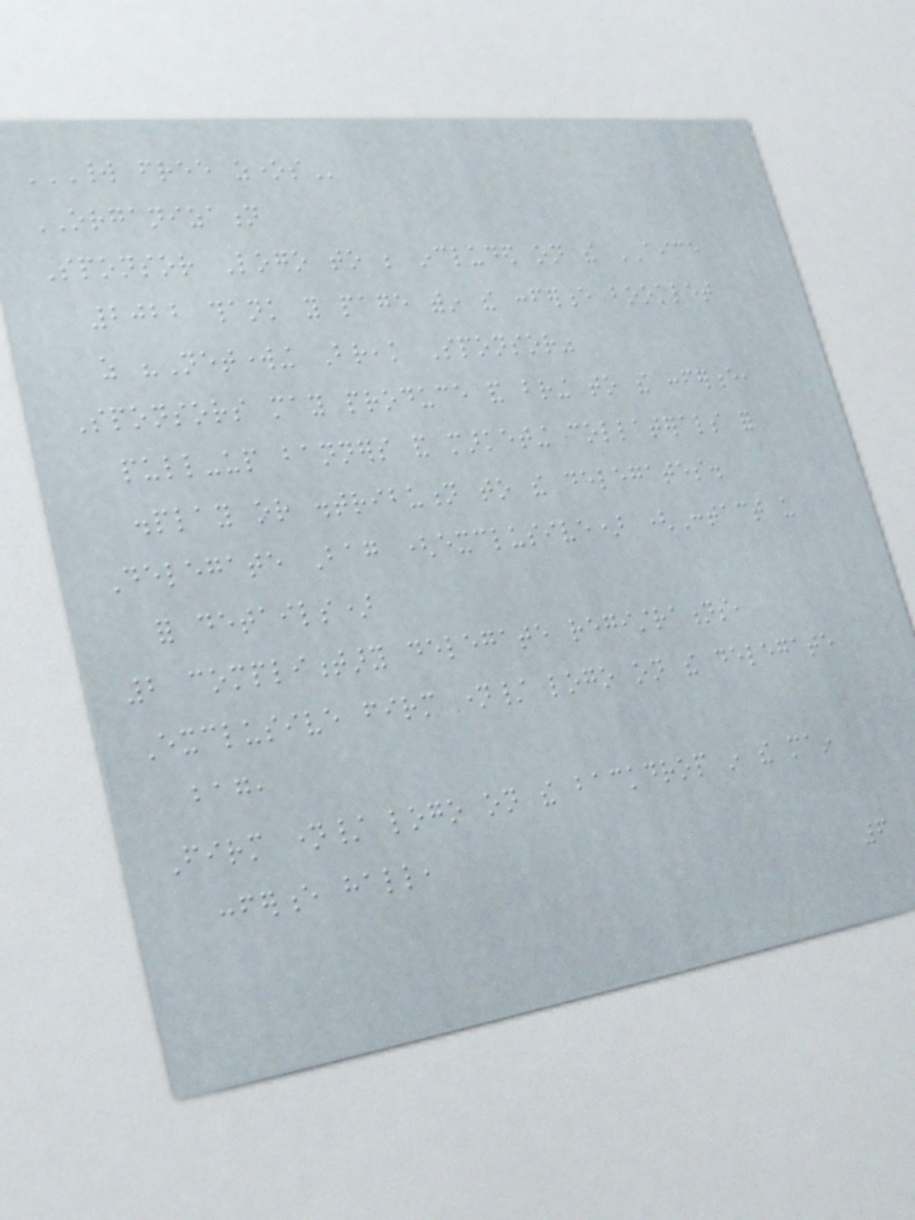WORLD FREE ZONES
ORGANIZATION
Sponsor Logo to be included on the AICE
2022 thank you page within the conference booklet
as "Networking Break Sponsor"
Sponsors may produce and bring to the conference,
pull-up banners and marketing collaterals for
display or distribution to the delegates.
Delegate Bag (exclusive) (Contact us
for details)
2 complimentary delegate registrations,
Exclusive firm name/ logo on the delegate
bag,
Firm name/ logo on the backdrop in the main
conference hall,
6
